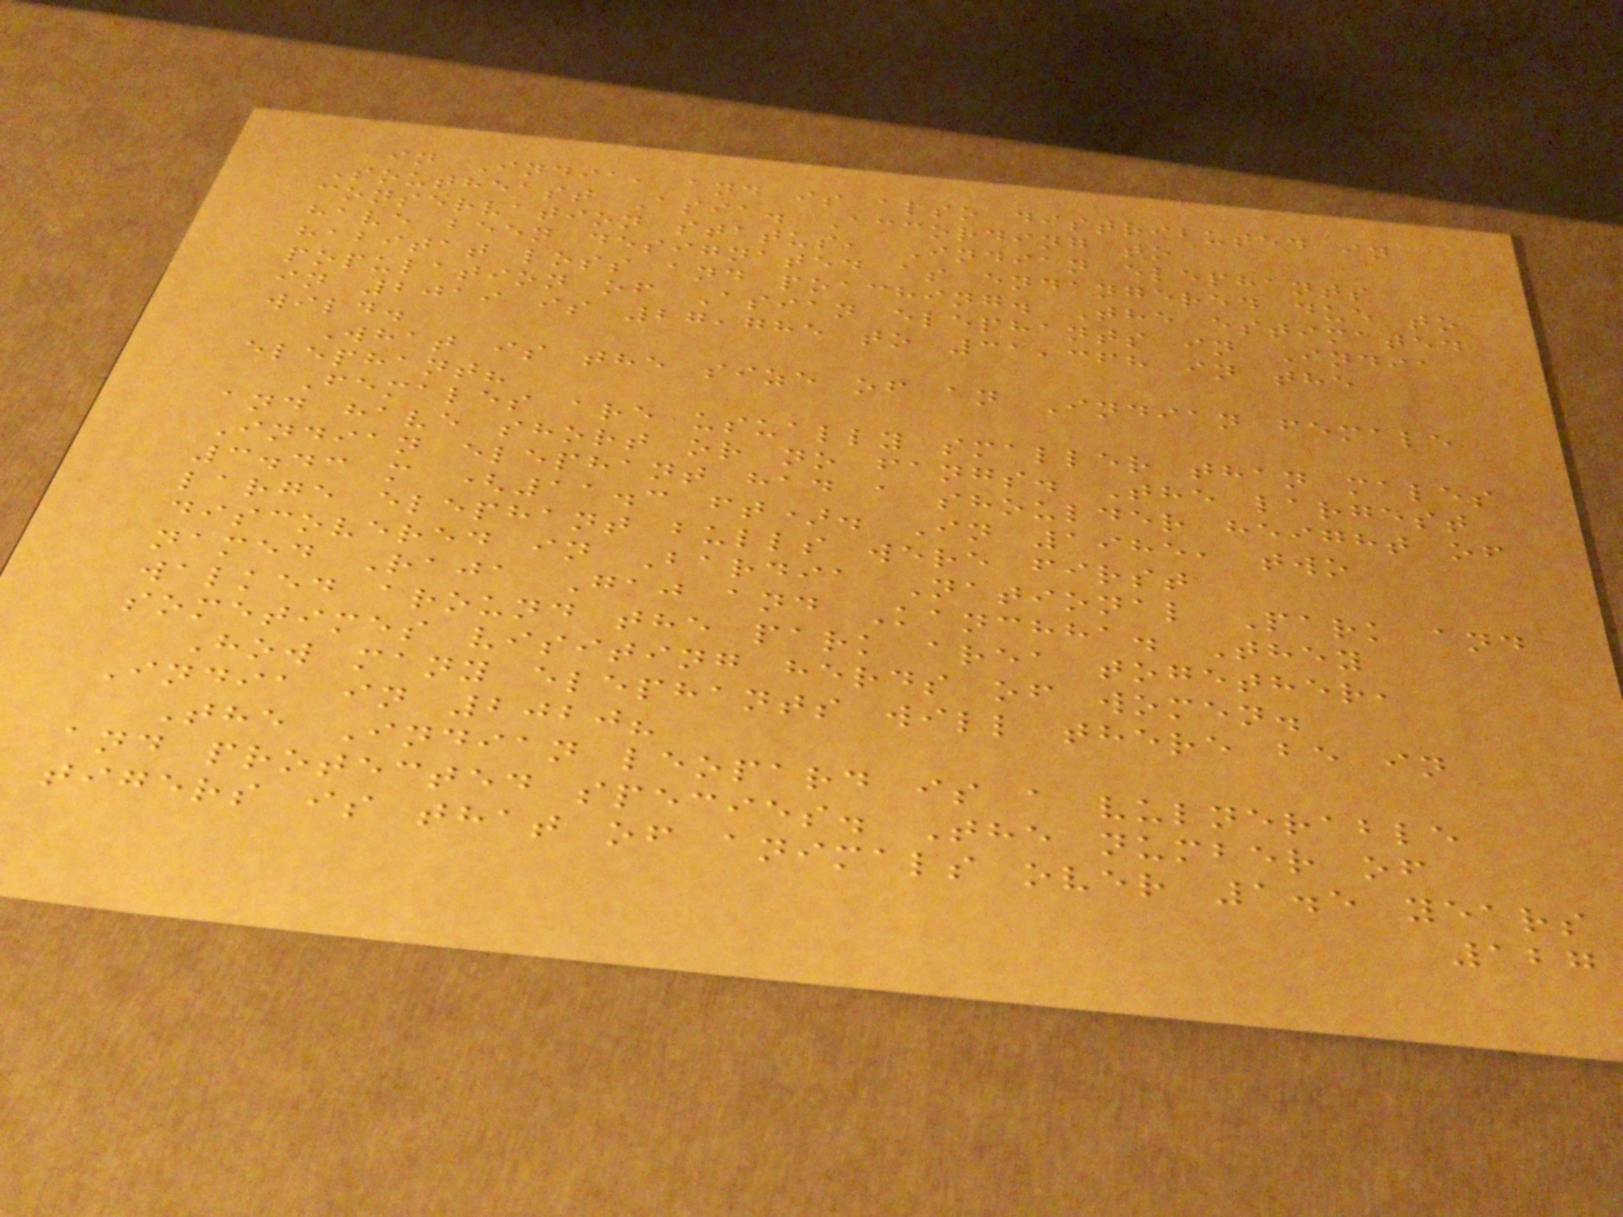in India, and is also distributed in
Southeast Asia. According to
conservation status, Indian elephants
have been designated as endangered due to
habitat loss and poaching. The estimated
population of Asian elephants in India
in 2019 is 27,785 to 31,368 in the
wild.
What is the size of an Indian female
elephant?
Females are usually smaller than males
and have short or no fangs. The largest
Indian elephant had a shoulder height of
3.43 m (11.3 ft). In 1985, two
large elephant bulls were first
discovered in Bardia National Park and
named Raja Gaj and Kanchha. They
walked around the park area together,
sometimes visiting herds of women.
How many elephants will there be in
India in 2020?
The Indian leopard is a vulnerable
and protected species. The number of
tigers is that of animals over 1.5 years
127
